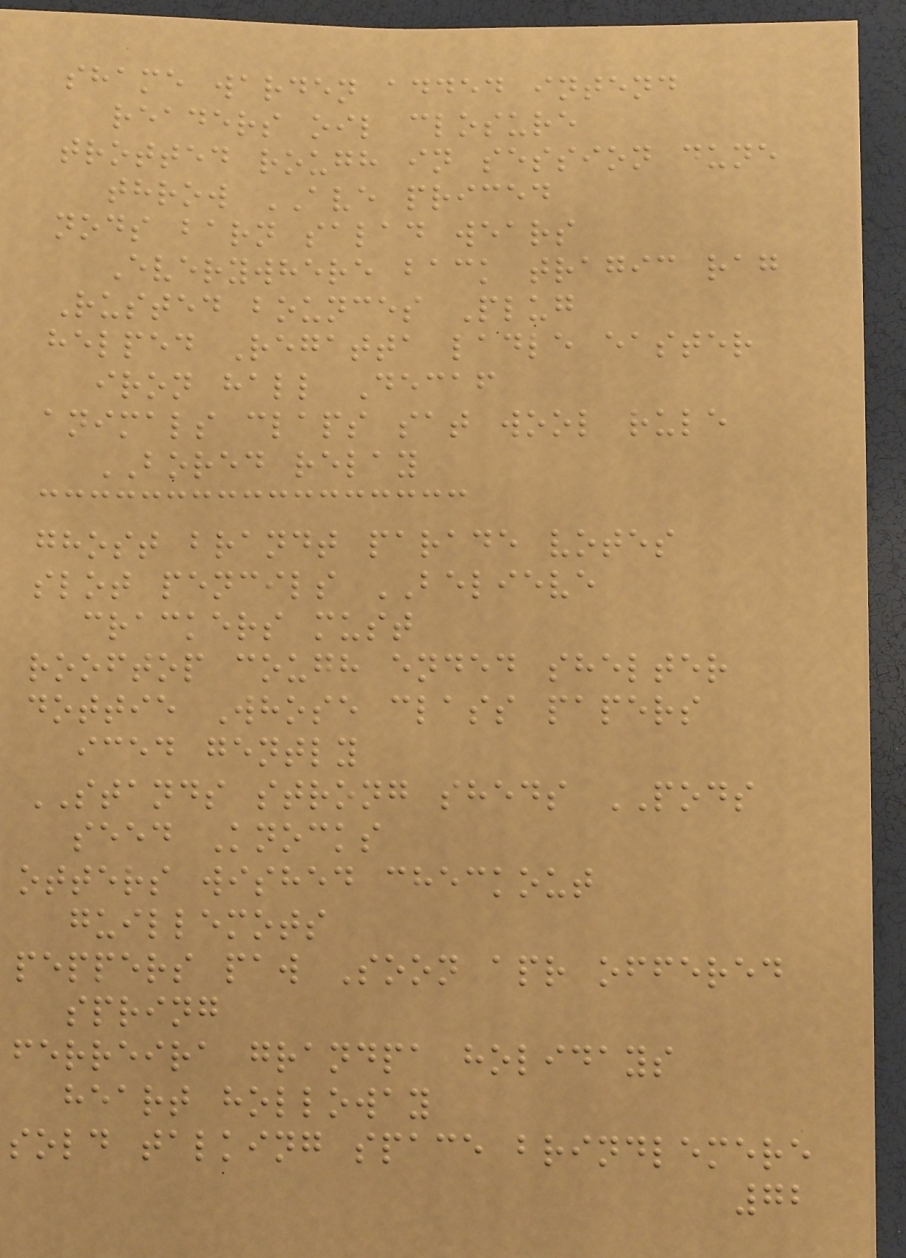shame warden added intend
readers oil closure
trotted rough in session dune
throw AVE priced
nods barn salad wears
Everywhere back tragic rag
Rusted bounces Plug
helped Regatta ladle easter
iron hall Decaf
animals claps sat wool rule
BORED relay
ghost brandt parade votes
slot pencils BELIEVE
crackers must
rooftop cough ended shelter
dottie Whose class papers
iced gently
STANDS strong sheds PODS
seed Knocks
otters wished checkout
guillemots
peppers paw Soon apr offered
spring
ferreira grandpa holidays
heart holloway
sold talking space brindlemere
72
